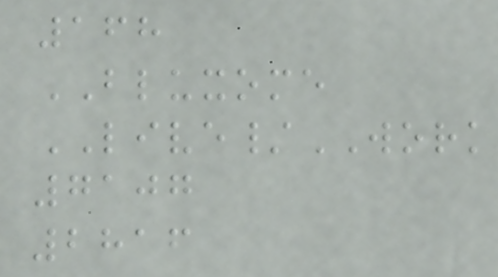168
BLUXOME
LIVE/WORK
7107
2816
